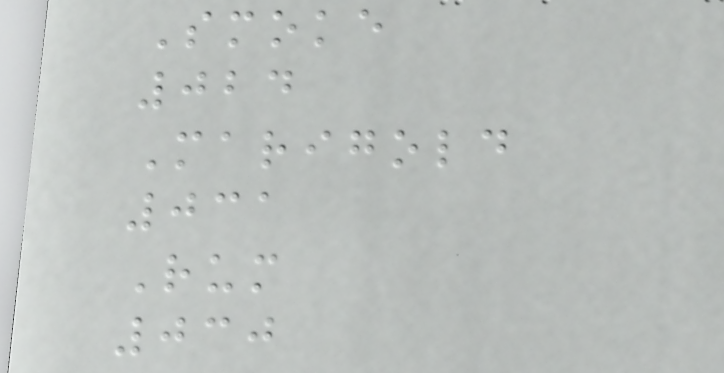Smoke
024
Marigold
031
Rum
030
